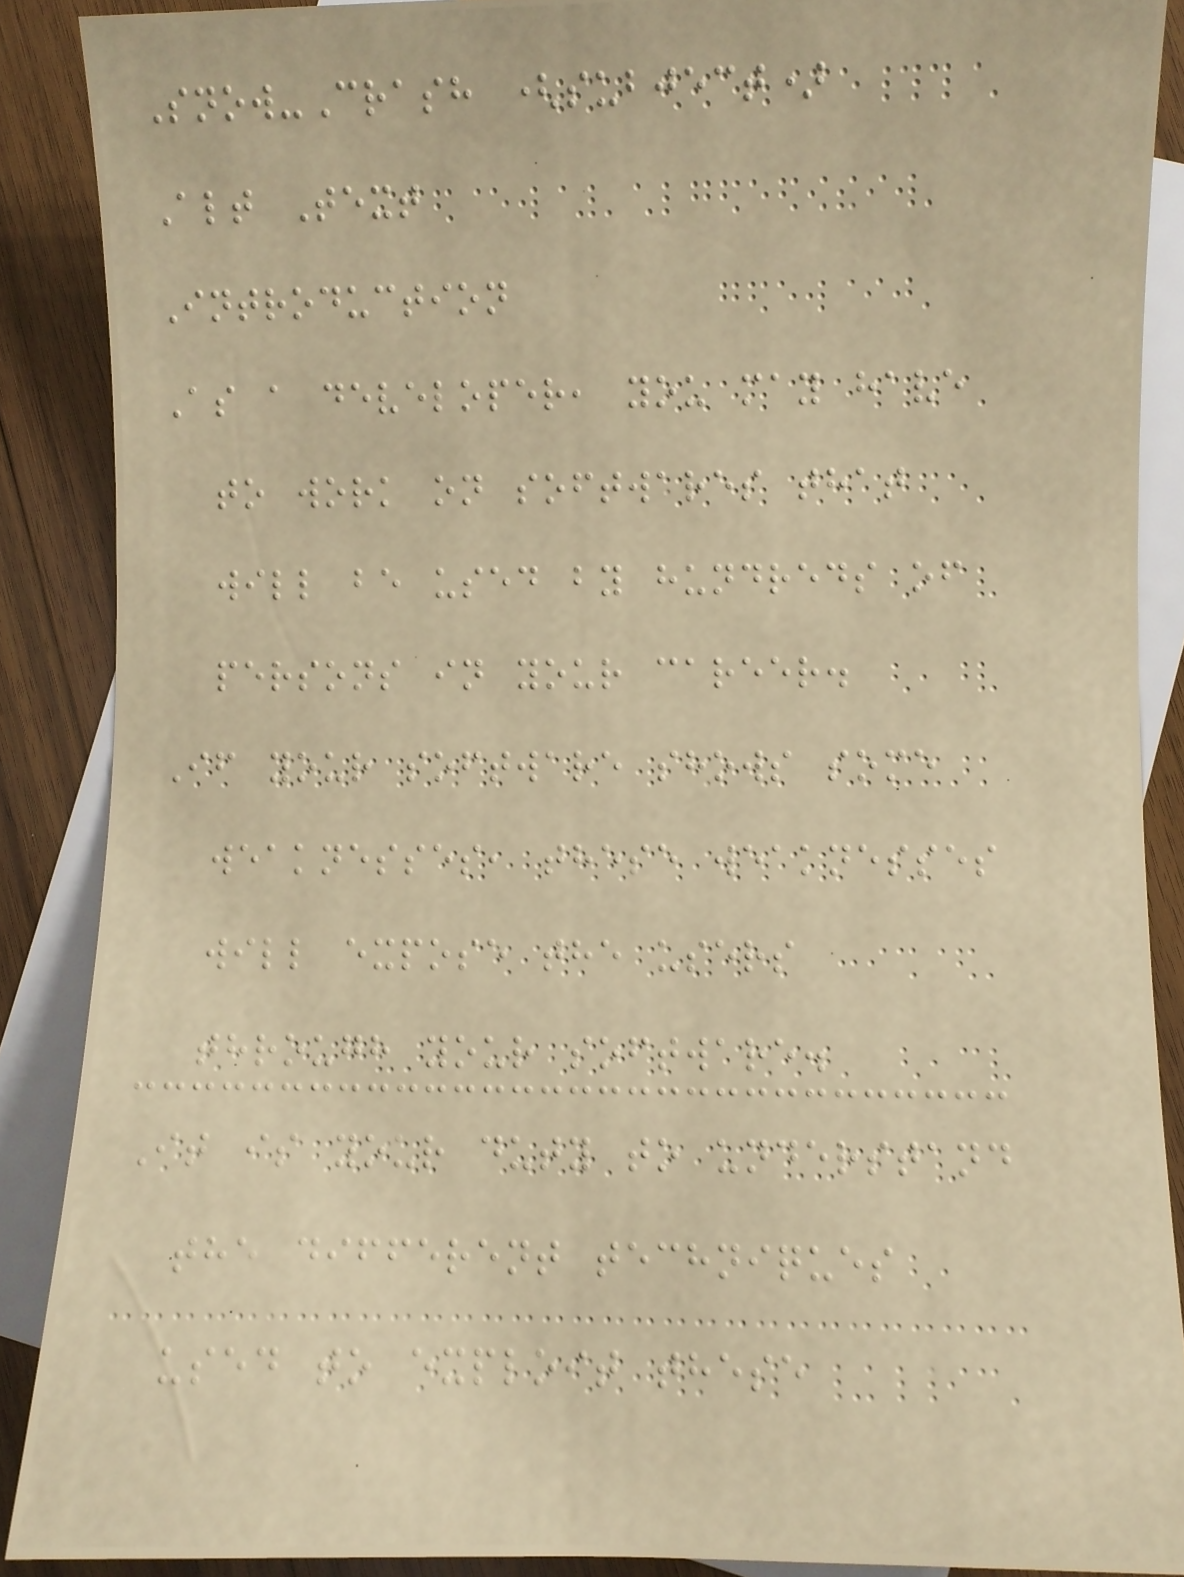Snow-Crash (subject)
Alt Text
Introduction
As a developer, you may have
to work on softwares that
will be used by hundreds of
persons in your career.
If your software shows some
weaknesses, these weaknesses
will expose the users
through your software.
It is your duty to understand
the different techniques
used to exploit these
